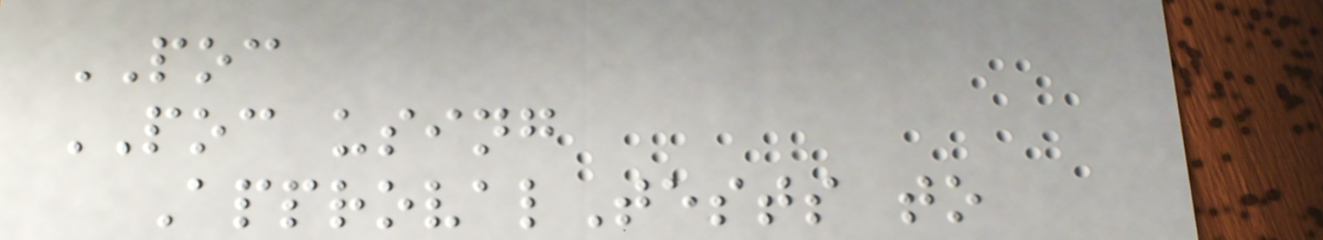POC
POC using
ApprovalTests to
